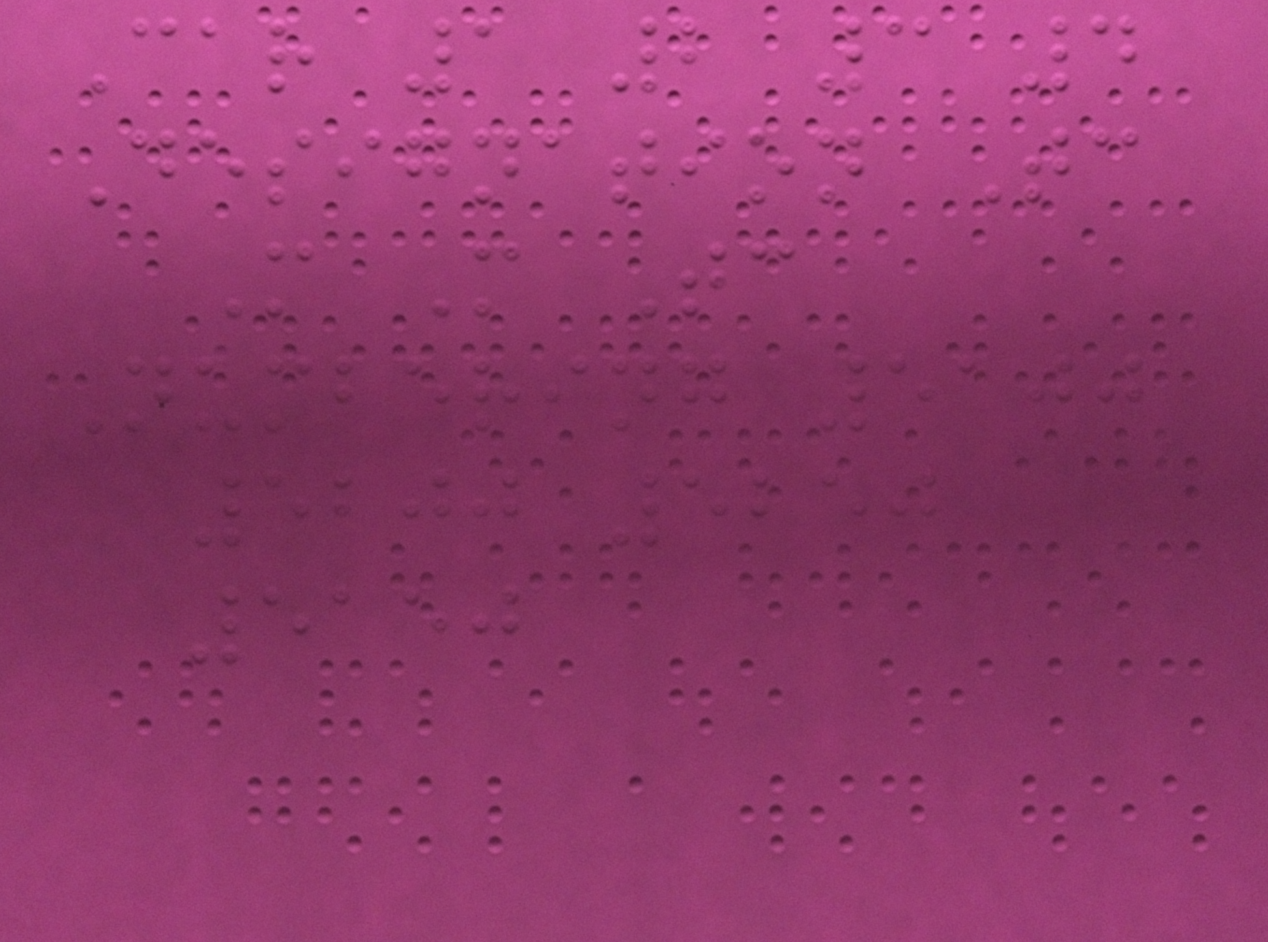Car 1 2 3 4
Designation Tc
M M Tc
Numbering 5100
5200 5250
5150
